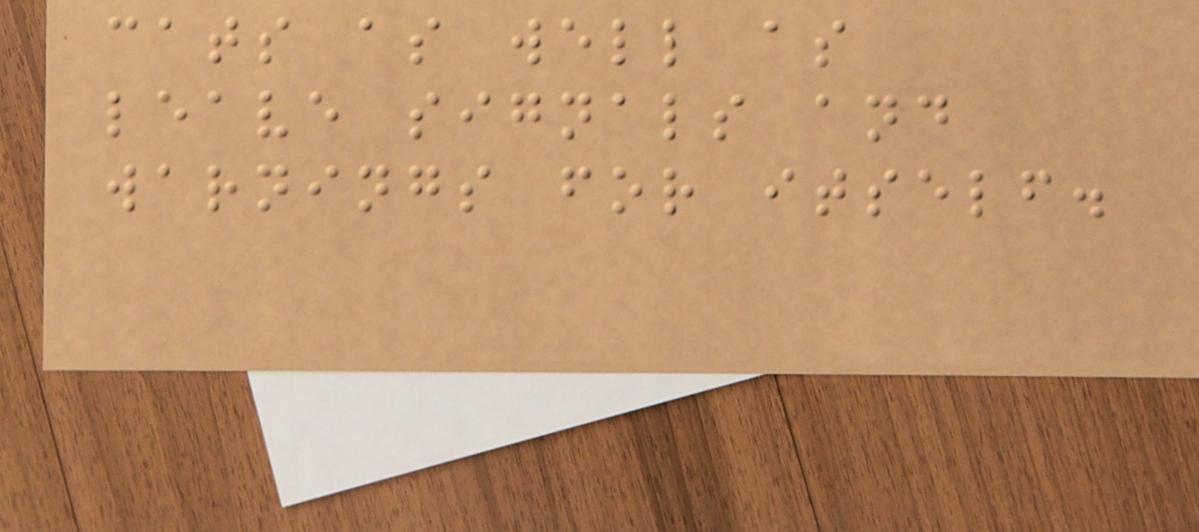cats as well as
leave signals and
warnings for itself.
